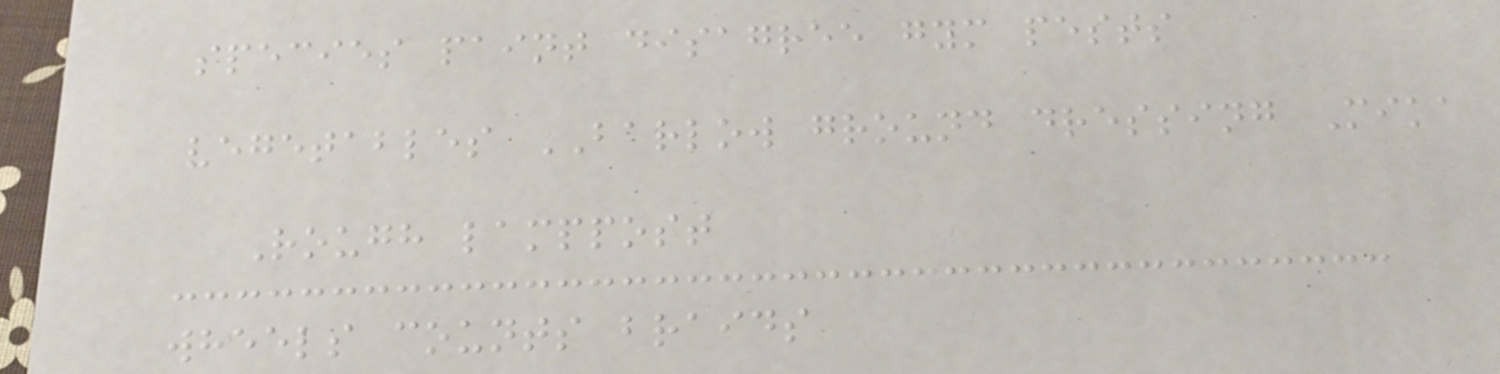species paint disagree gym pests
vegetables BARLOW ground dressing Mika
Rough lamppost
wheels counts braids
